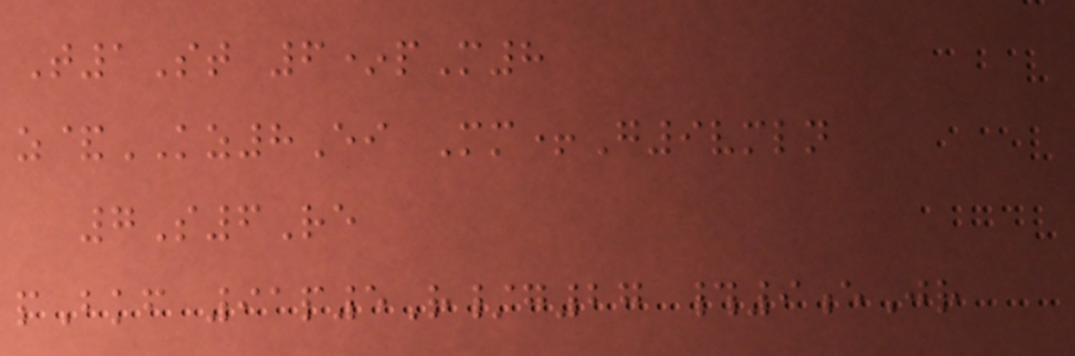T1St 6*pM8
z&KZ8Ei Mm+G9vmln
7S6Re
pBkf 91p5R/g27 #9eJr
